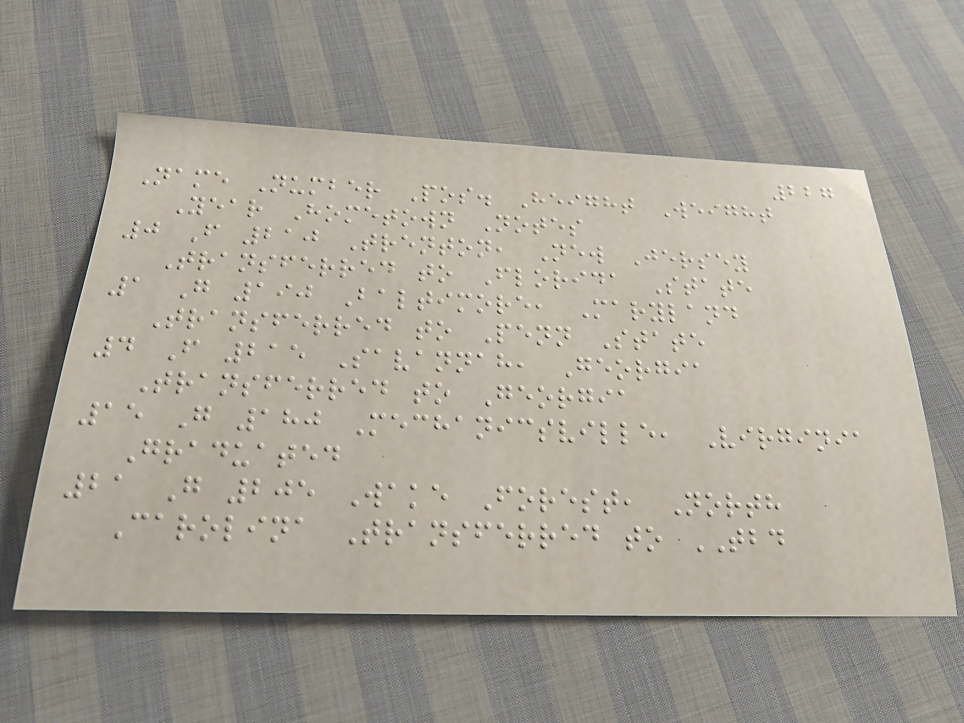227
Name Number Pos. Height Weight
Year Hometown Notes
0 F 210 Trenton, New Jersey
Transferred to Florida State
1 G 190 Baltimore, Maryland
Transferred to Penn State
4 F 215 Savannah, Georgia
Transferred to Georgia
15 G 180 Mechanicsville, Virginia
Graduated
21 G 205 Wake Forest, North
Carolina Transferred to TBD
